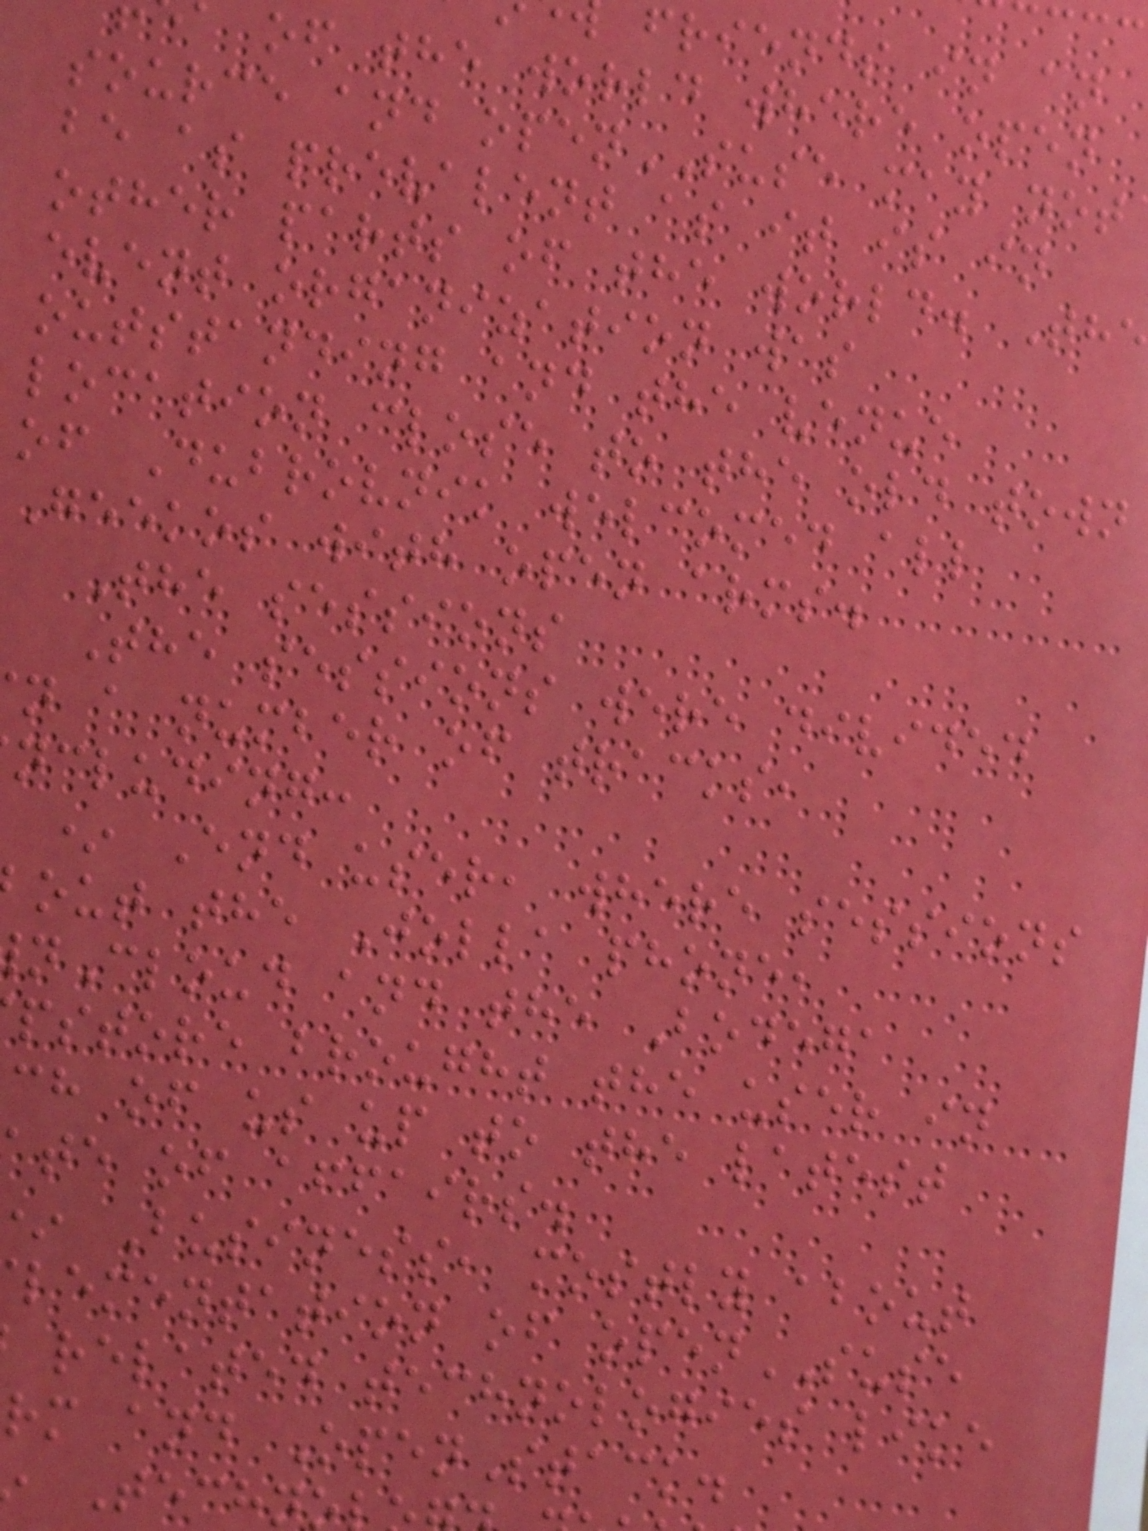friends in an
of the world where open
source and openSUSE may not
be as prevalent as it is in
other parts of the world. The
event organization was
outstanding and the venue
location close to the old town
of Dubrovnik welcomed all
Geekos with open arms.
The sessions
The sessions were divided
n a number of tracks,
ncluding:
* End user, where sessions
out the Jolla phone,
nCloud and the Bodega
pstore brought the user in
ch of us up to the latest
ate of affairs.
Business, mostly about
lementation of openSUSE
related technologies like
rm and OpenStack.
